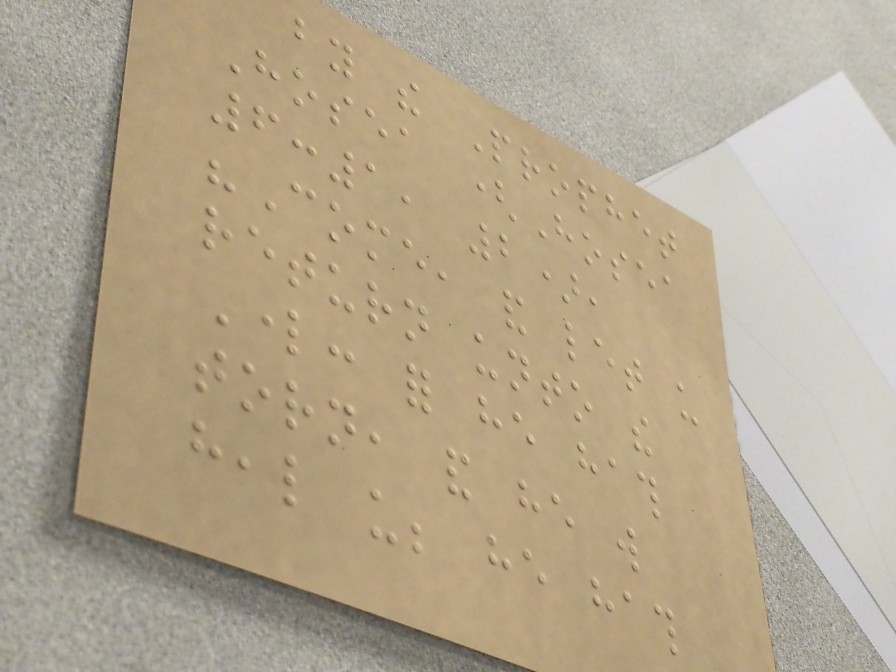by the Prophet
Hosea (Hosea
6:1, 2),
"Come, and let us
return unto the
Lord: for he hath
torn, and he will
heal us; he hath
